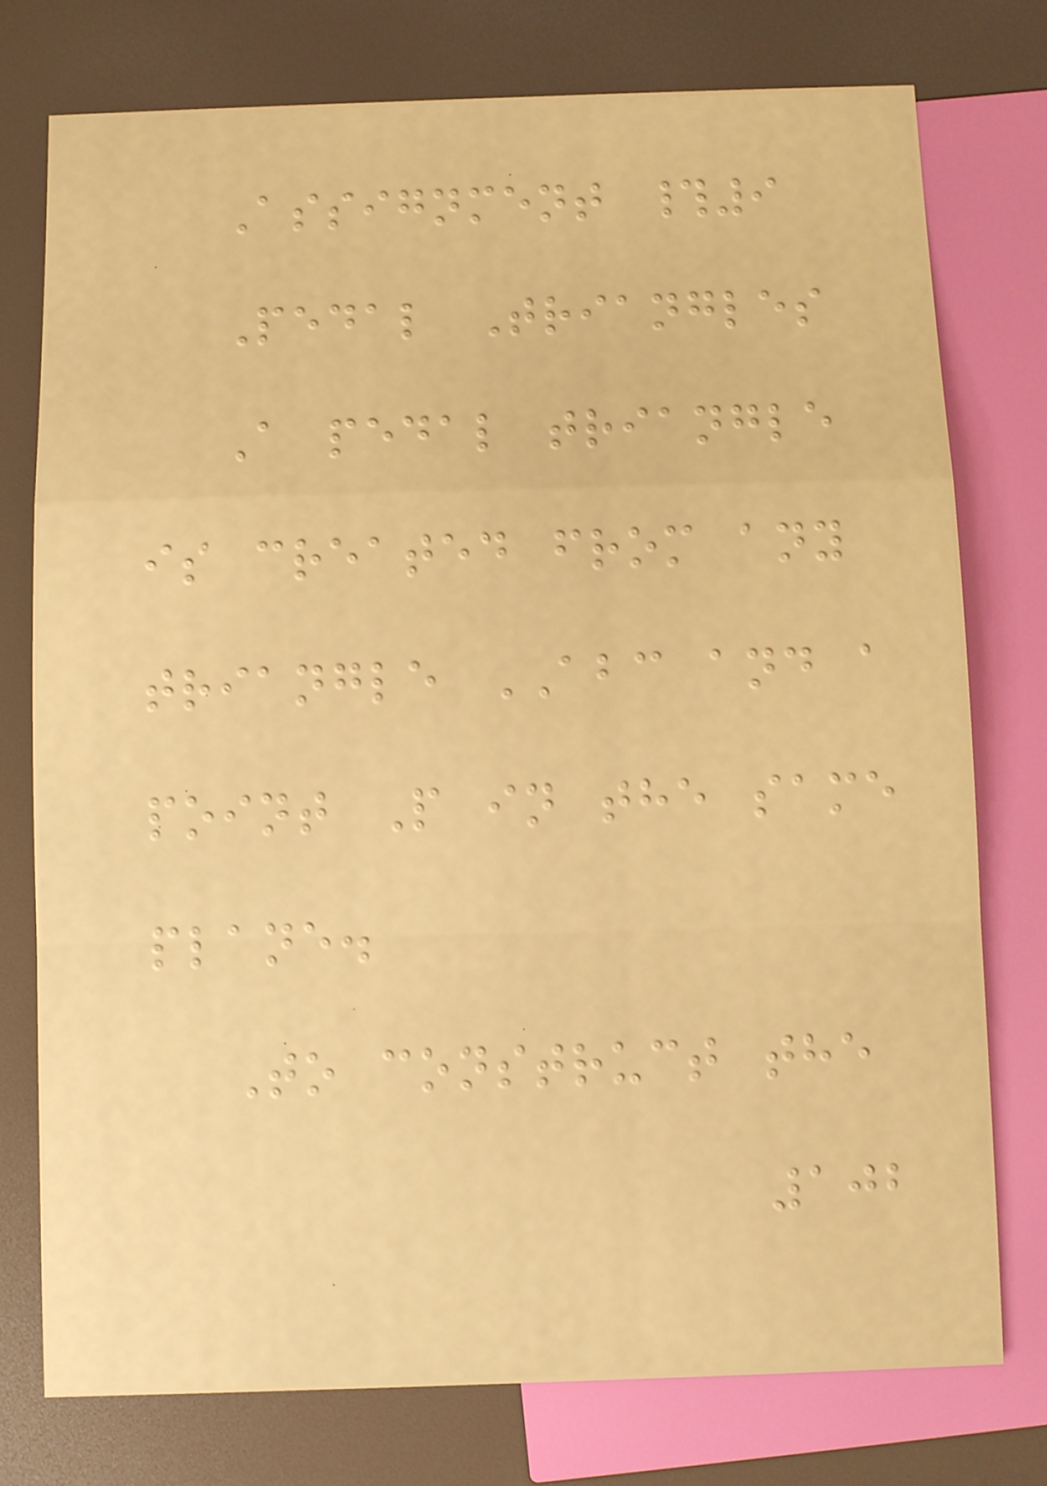Assignment #9
Pedal Triangles
A pedal triangle
is created from any
triangle ABC and a
point P in the same
plane.
To construct the
102
